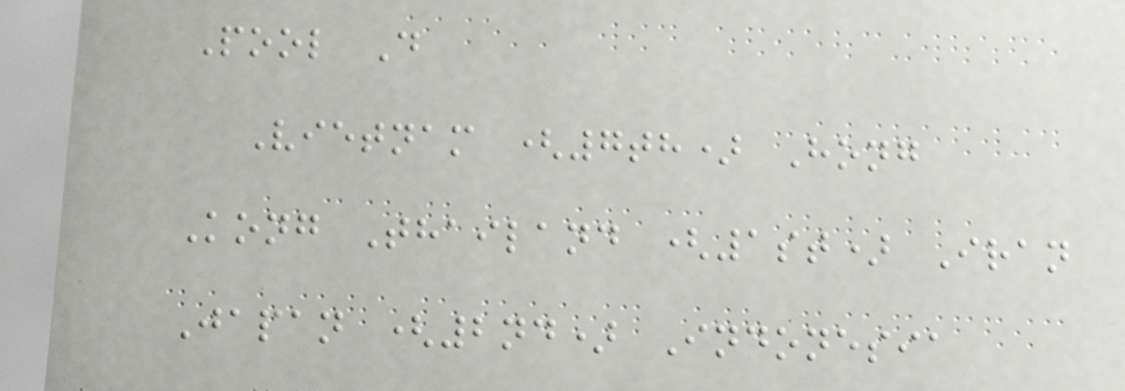Pool D
Vietnam (7th) Hong
Kong Thailand (1st) Iran
Japan (2nd) Indonesia
